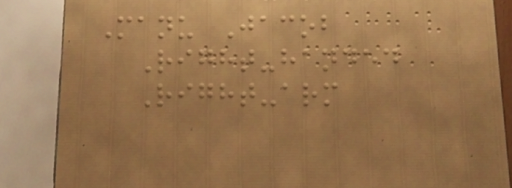Manu Jacob
Right-handed
Right-arm
